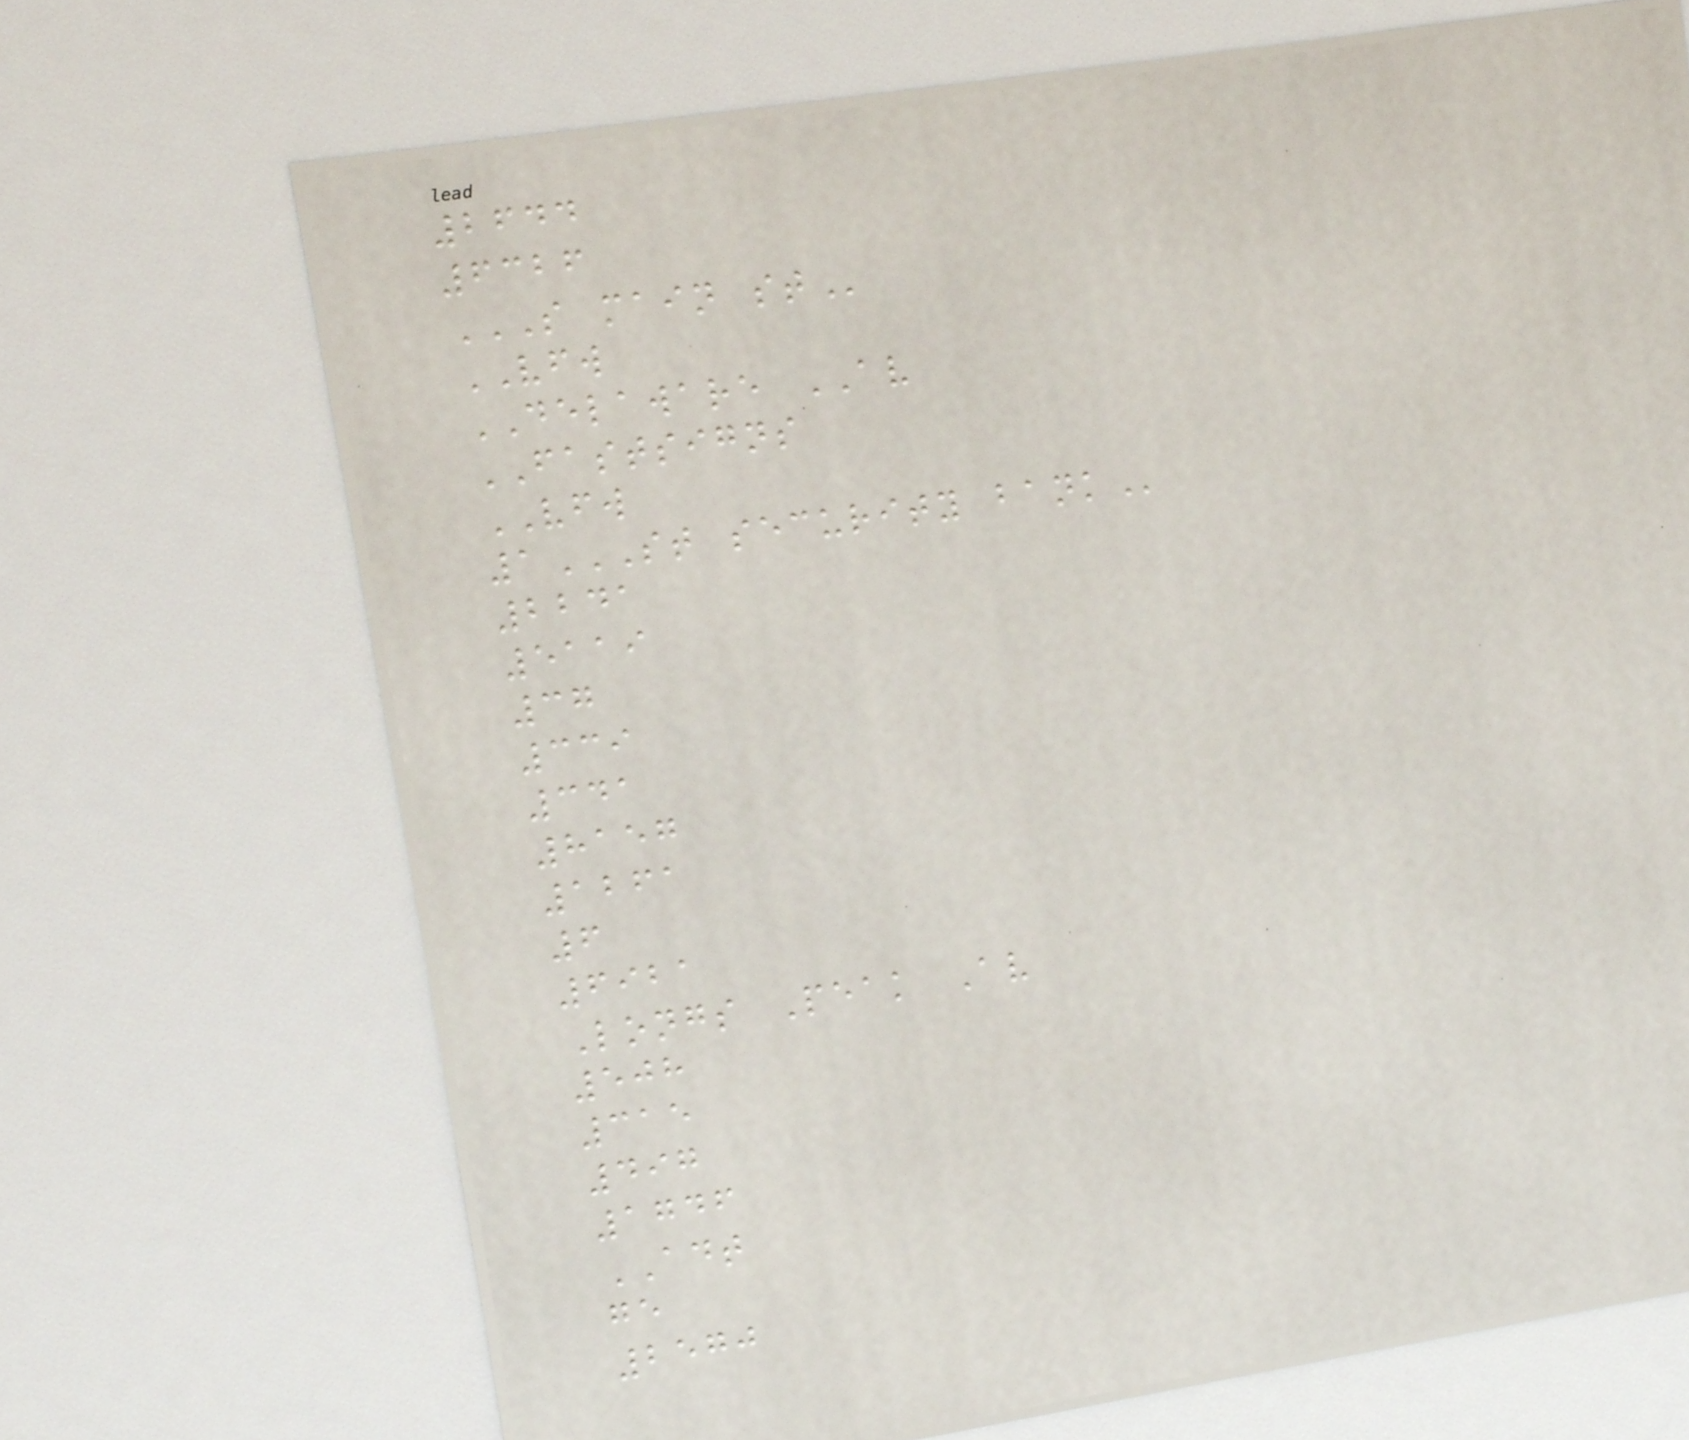2644
6326
S MAIN ST
VFW
DELAWARE AV
FASTSIGNS
VFW
1ST SECURITY BANK
2241
5119
37
339
341
8157
1261
6
6921
Longs Peak Av
508
315
497
1746
ADT
ge
2570
